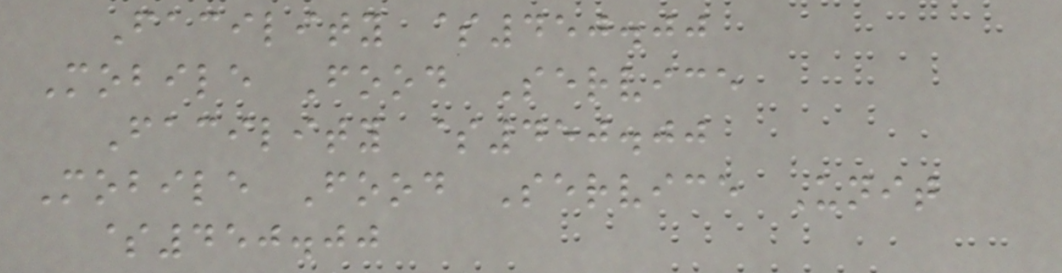Facility $450.00
Mobile Food Service
Facility $450.00
Mobile Food Service Unit
$450.00
